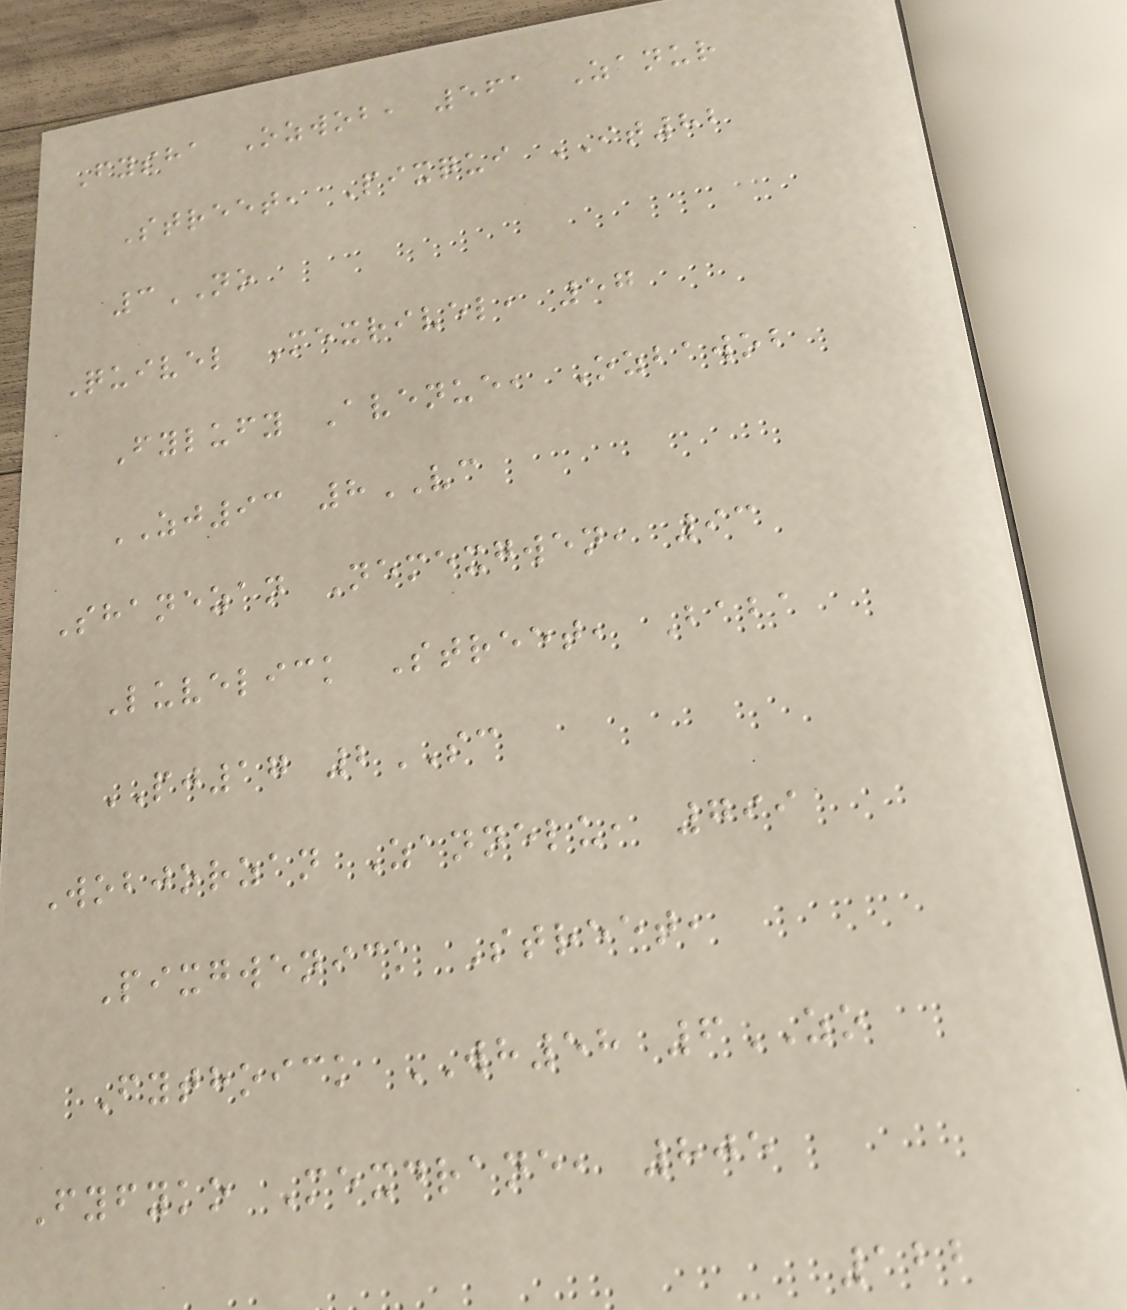Fysha Ozwob, 561 Zanur
Street, Pixqui IT82
3NO
Quivel Mexrivel, 57
Fylufy Avenue, Ozbawob
ZJ93 8VC
Shanezan Nemexgwen, 93
Luvelick Street, Baba
PJ17 2SC
Wobjorzan Zannelu, 799
Pixgwenick Street,
Fythoick WH58 6ZO
Fyfyko Mexdrane, 805
122
